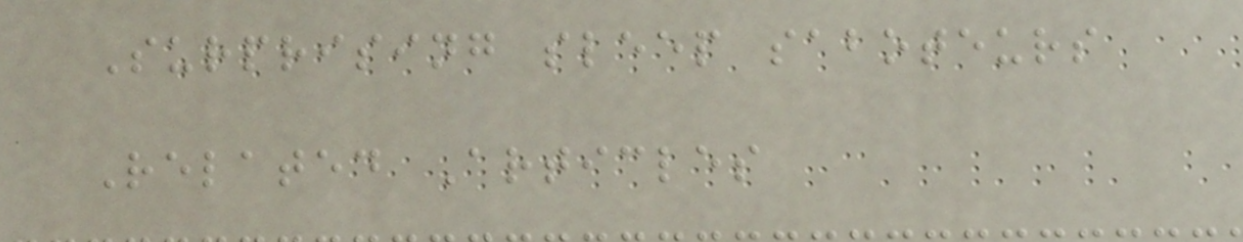Surprising sleep saboteurs
Related Articles
